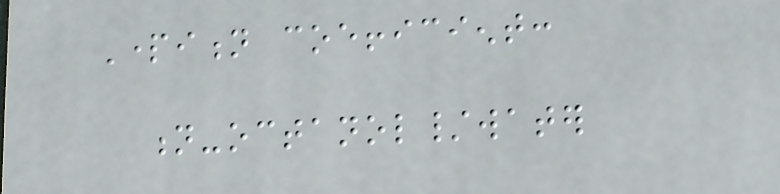Partition coefficient:
n-octanol/water
